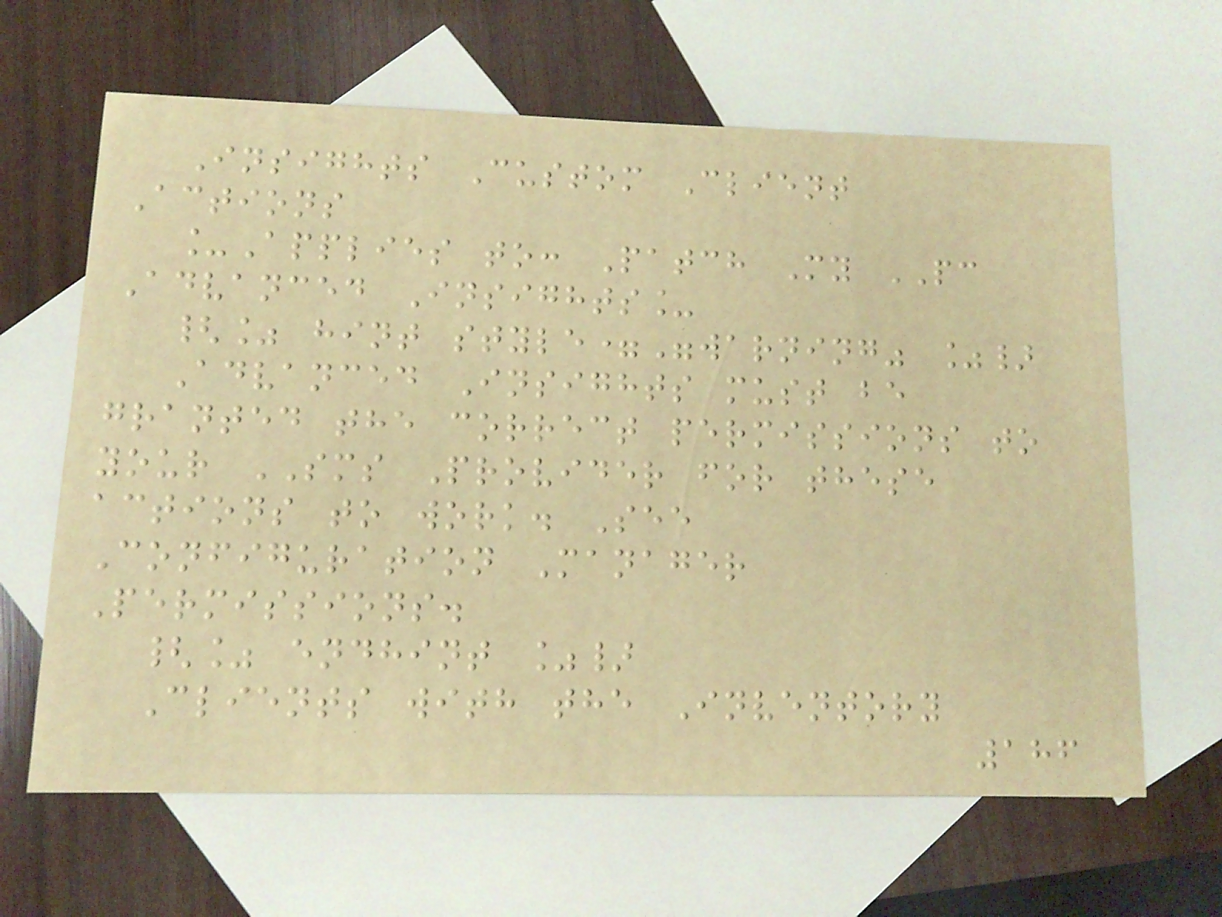Insights Custom Client
Actions
_Applies to: Patch My PC
Advanced Insights_
{% hint style="warning" %}
Advanced Insights must be
granted the correct permissions to
your SMS Provider for these
actions to work. See
Configuration Manager
Permissions.
{% endhint %}
Clients with the Inventory
186
